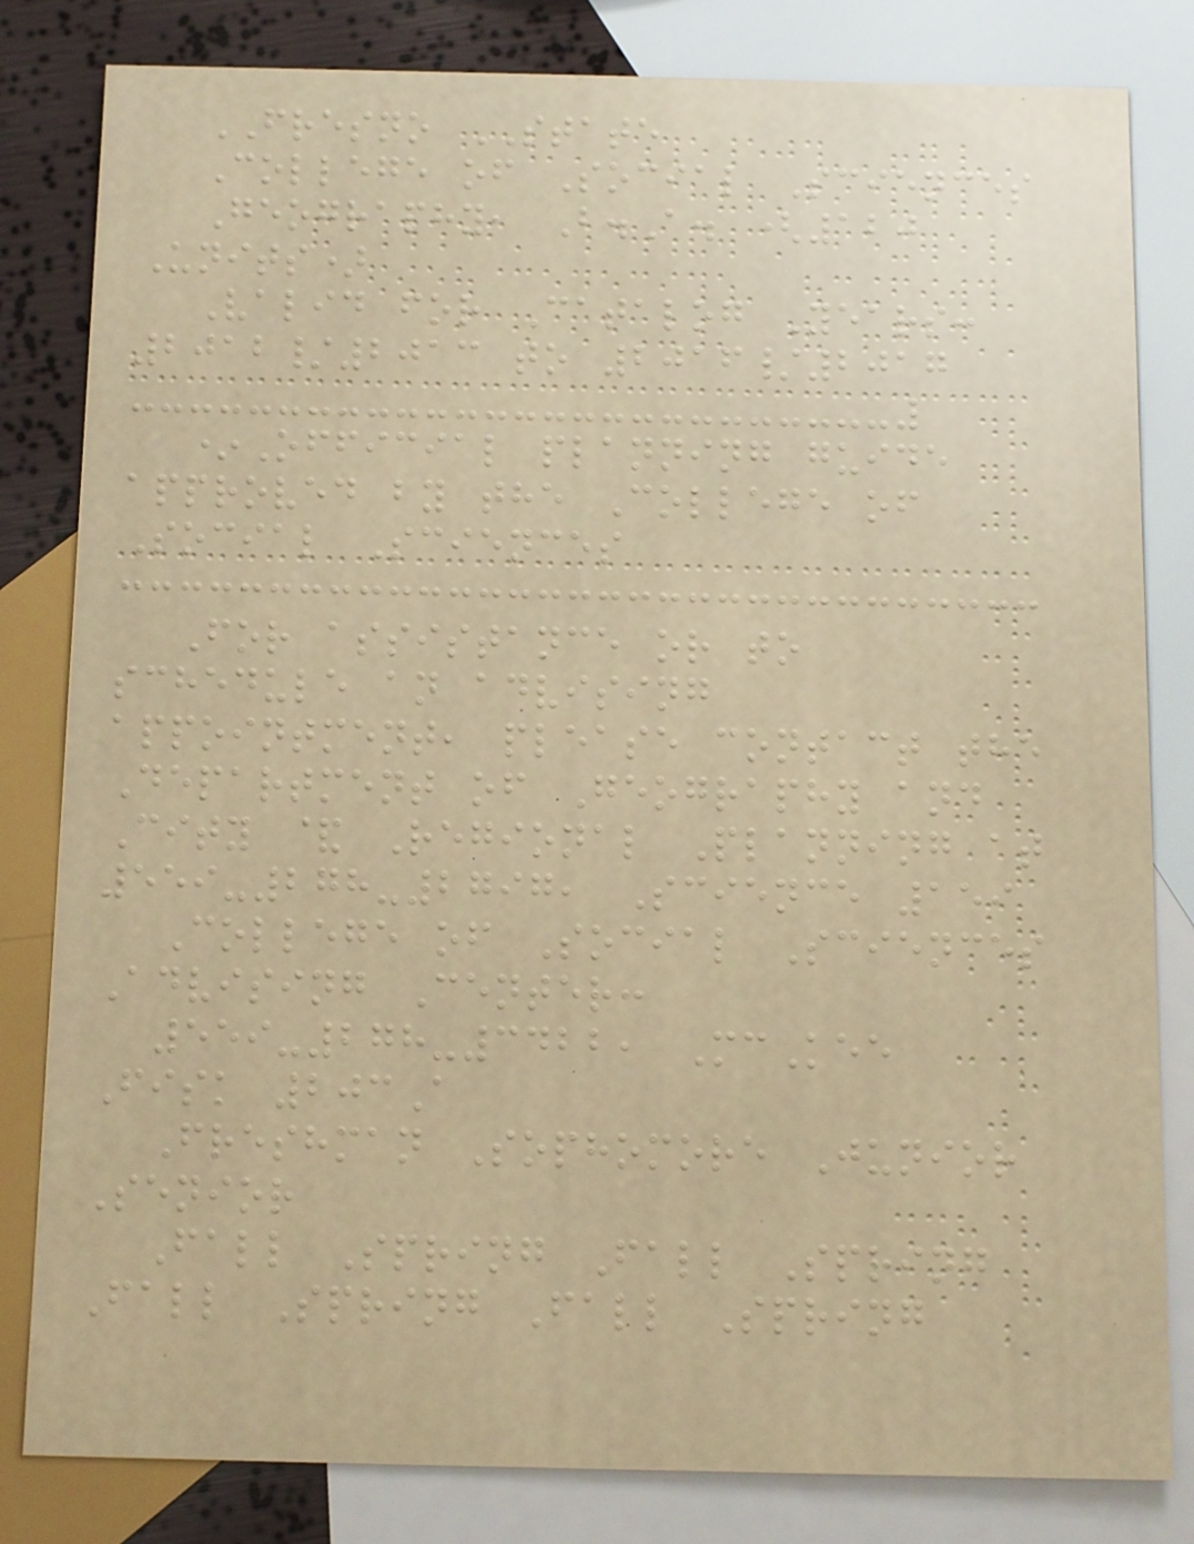FRESNO STATE
College of Social Sciences
Geography, B.A. (120
Units)
Valid for Catalog Years:
2012/2013 to 2016/2017
*Official planning guide
approved by the College of
Social Sciences
For assistance or to
schedule an advising
appointment, please contact the
Department of Geography and
City & Regional Planning at
559-278-2797, Science 159
College of Social Sciences
Advising Center:
559-278-3422, McKee
Fisk 203A
Freshman Sophomore Junior
Senior
Fall Spring Fall Spring
Fall Spring Fall Spring
